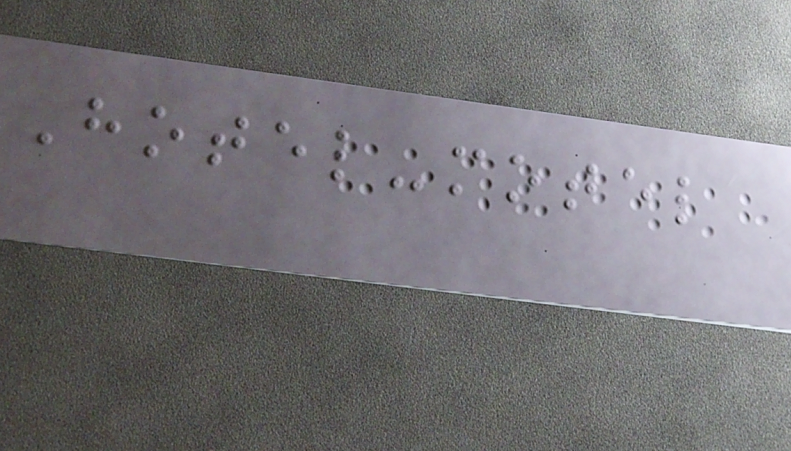Hotel-motel
